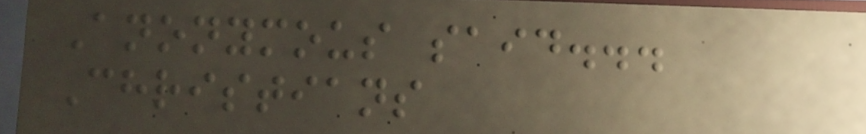Anonymous said...
Christians
